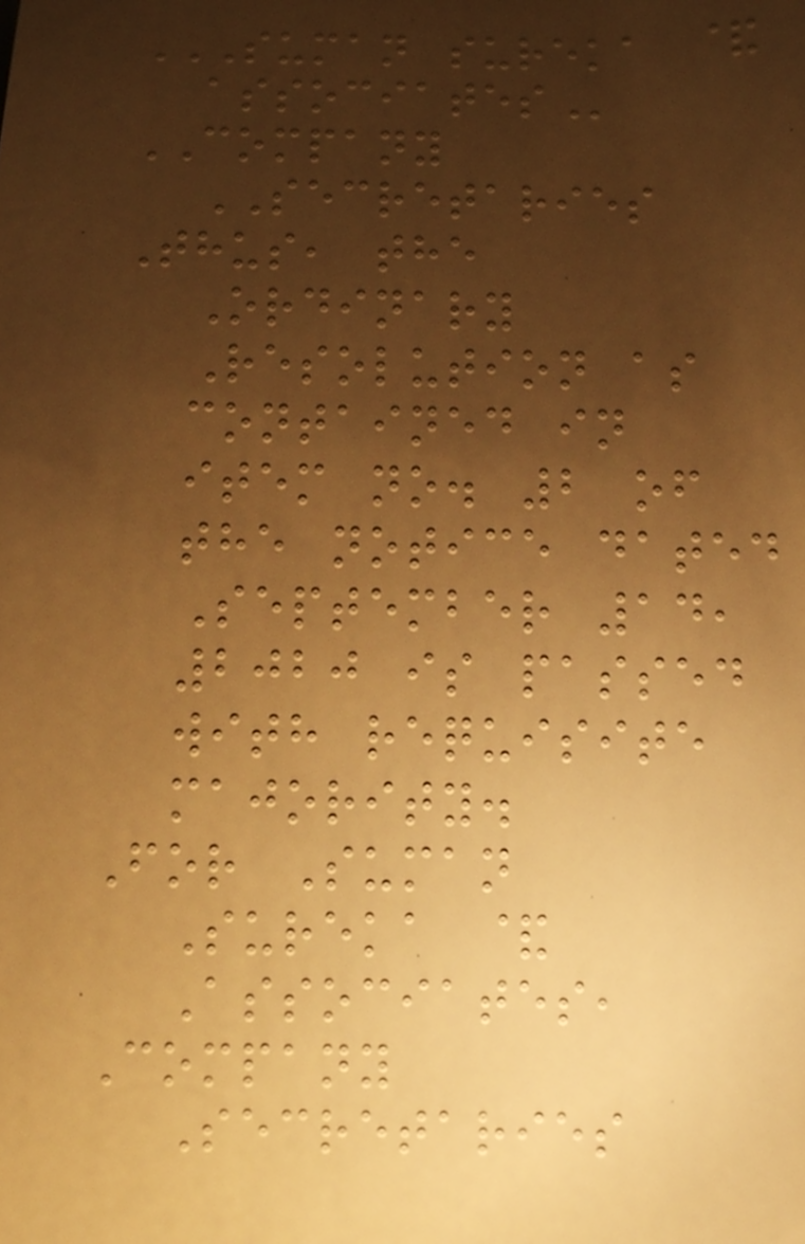SUMAN SUREKA &
ASSOCIATES
COMPANY
SECRETARIES
Thus, the
Ordinary
Resolution as
contained in
item no. 2 of
the notice dated
September 14,
2020 is passed
with requisite
majority.
For Suman
Sureka &
Associates,
Company
Secretaries
